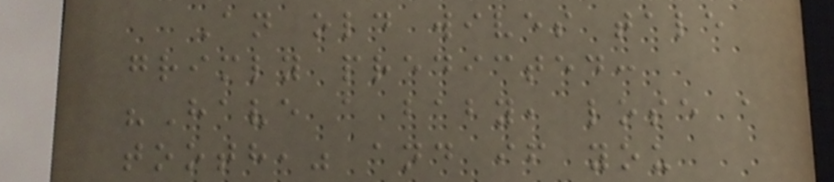An old wives tale
grimly predicted:
"Have a baby, lose a
tooth," and if you
